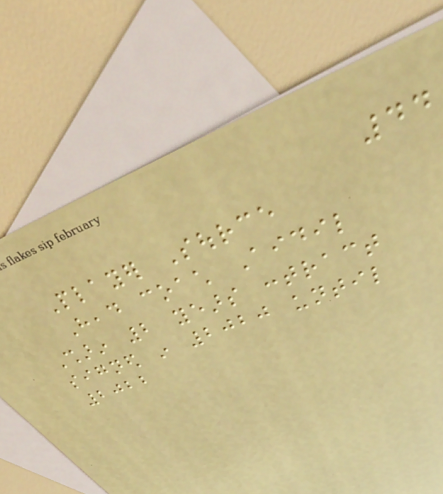44
Player Source
Head coach Aidil
Sharin 2 years contract
signed in 2020 until
2022
